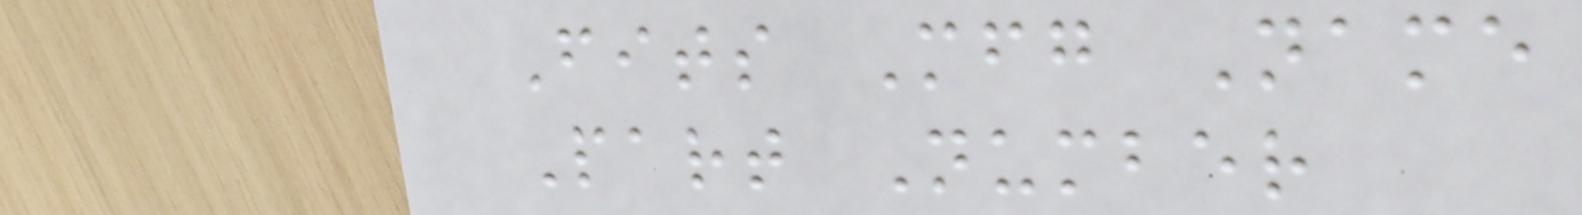Fits Mfg Name
Part Number
